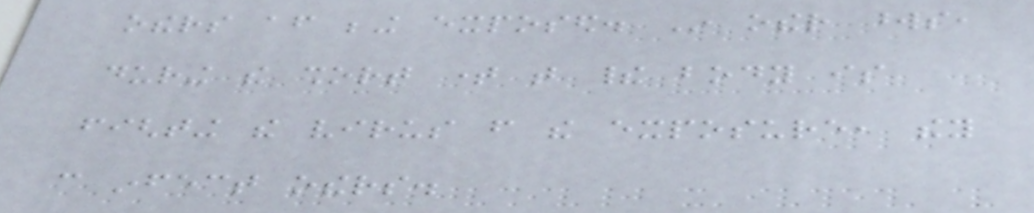others after being exposed. In other words,
during the short time that their body is
fighting the virus from the exposure, they
can infect others.
